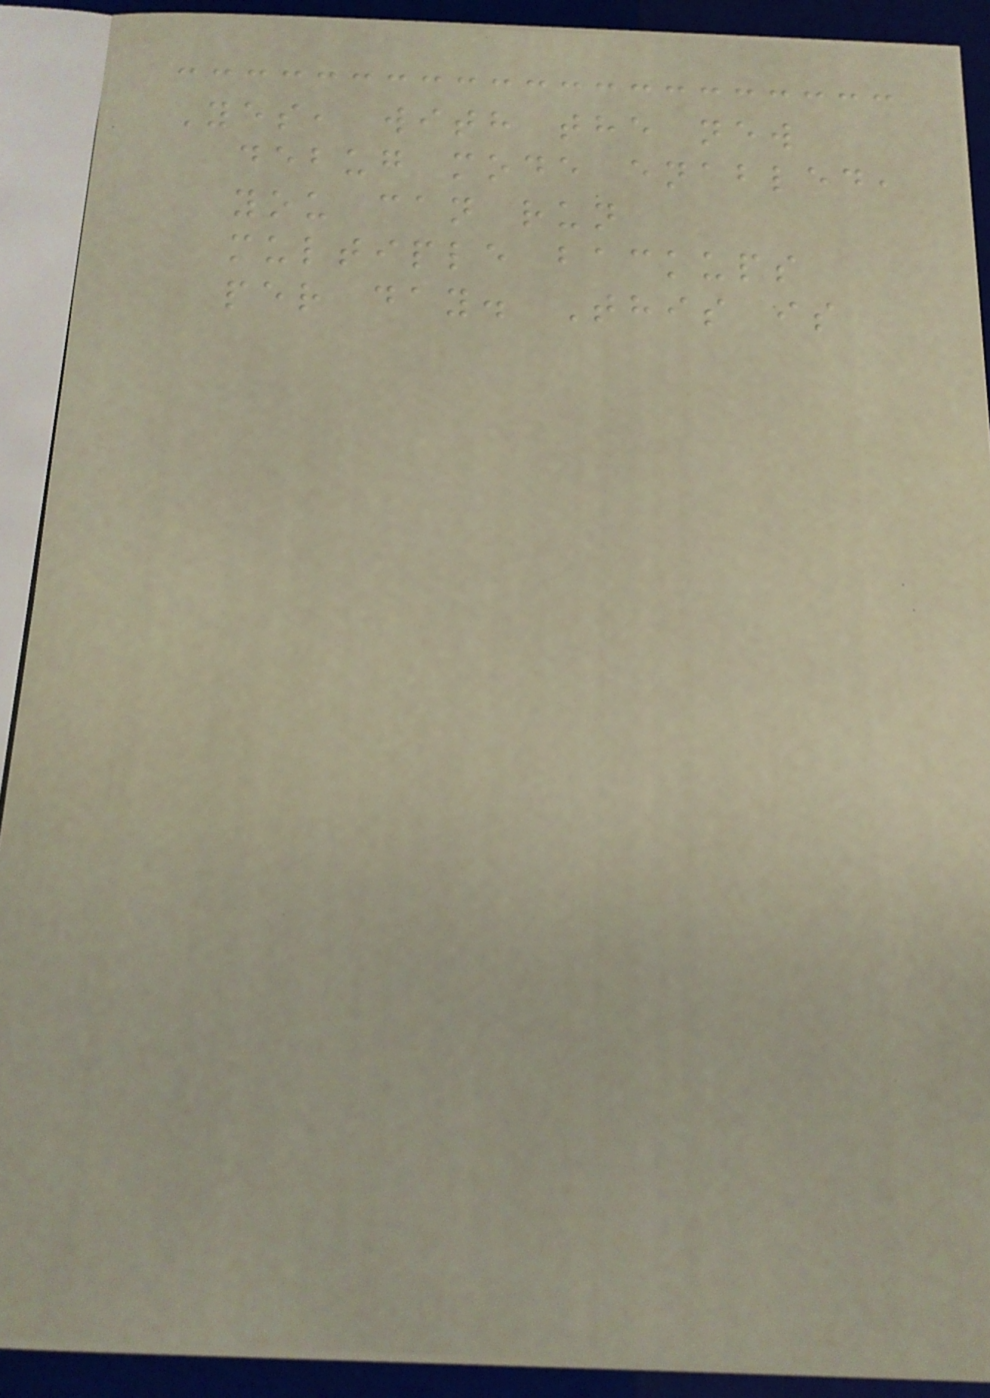Yes, with the new
debug mode enabled,
you can run
multiple backups
per day. This is
